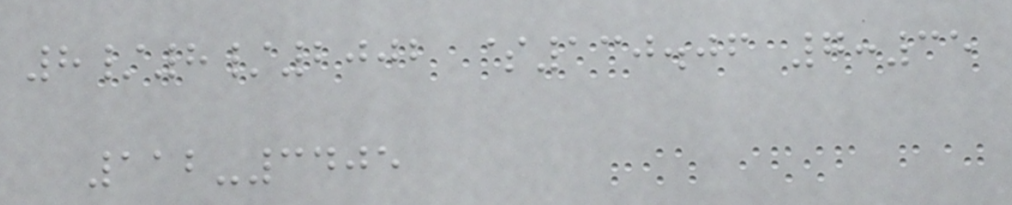8/8/2002 $130.06 7:35
112-3405
